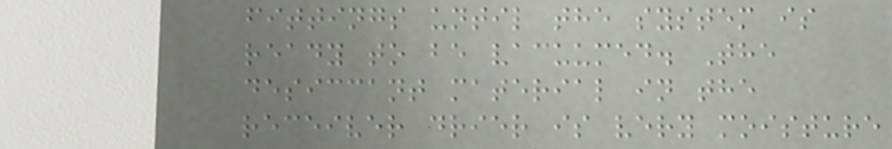fittings until the system is
ready to be vacuumed. The
desiccant material in the
receiver drier is very moisture
